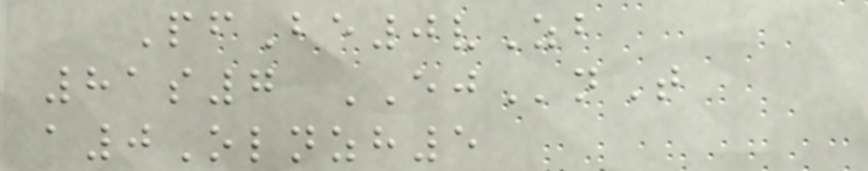PfBe0vZb
81s7 EJnT
a0Olnzh5
